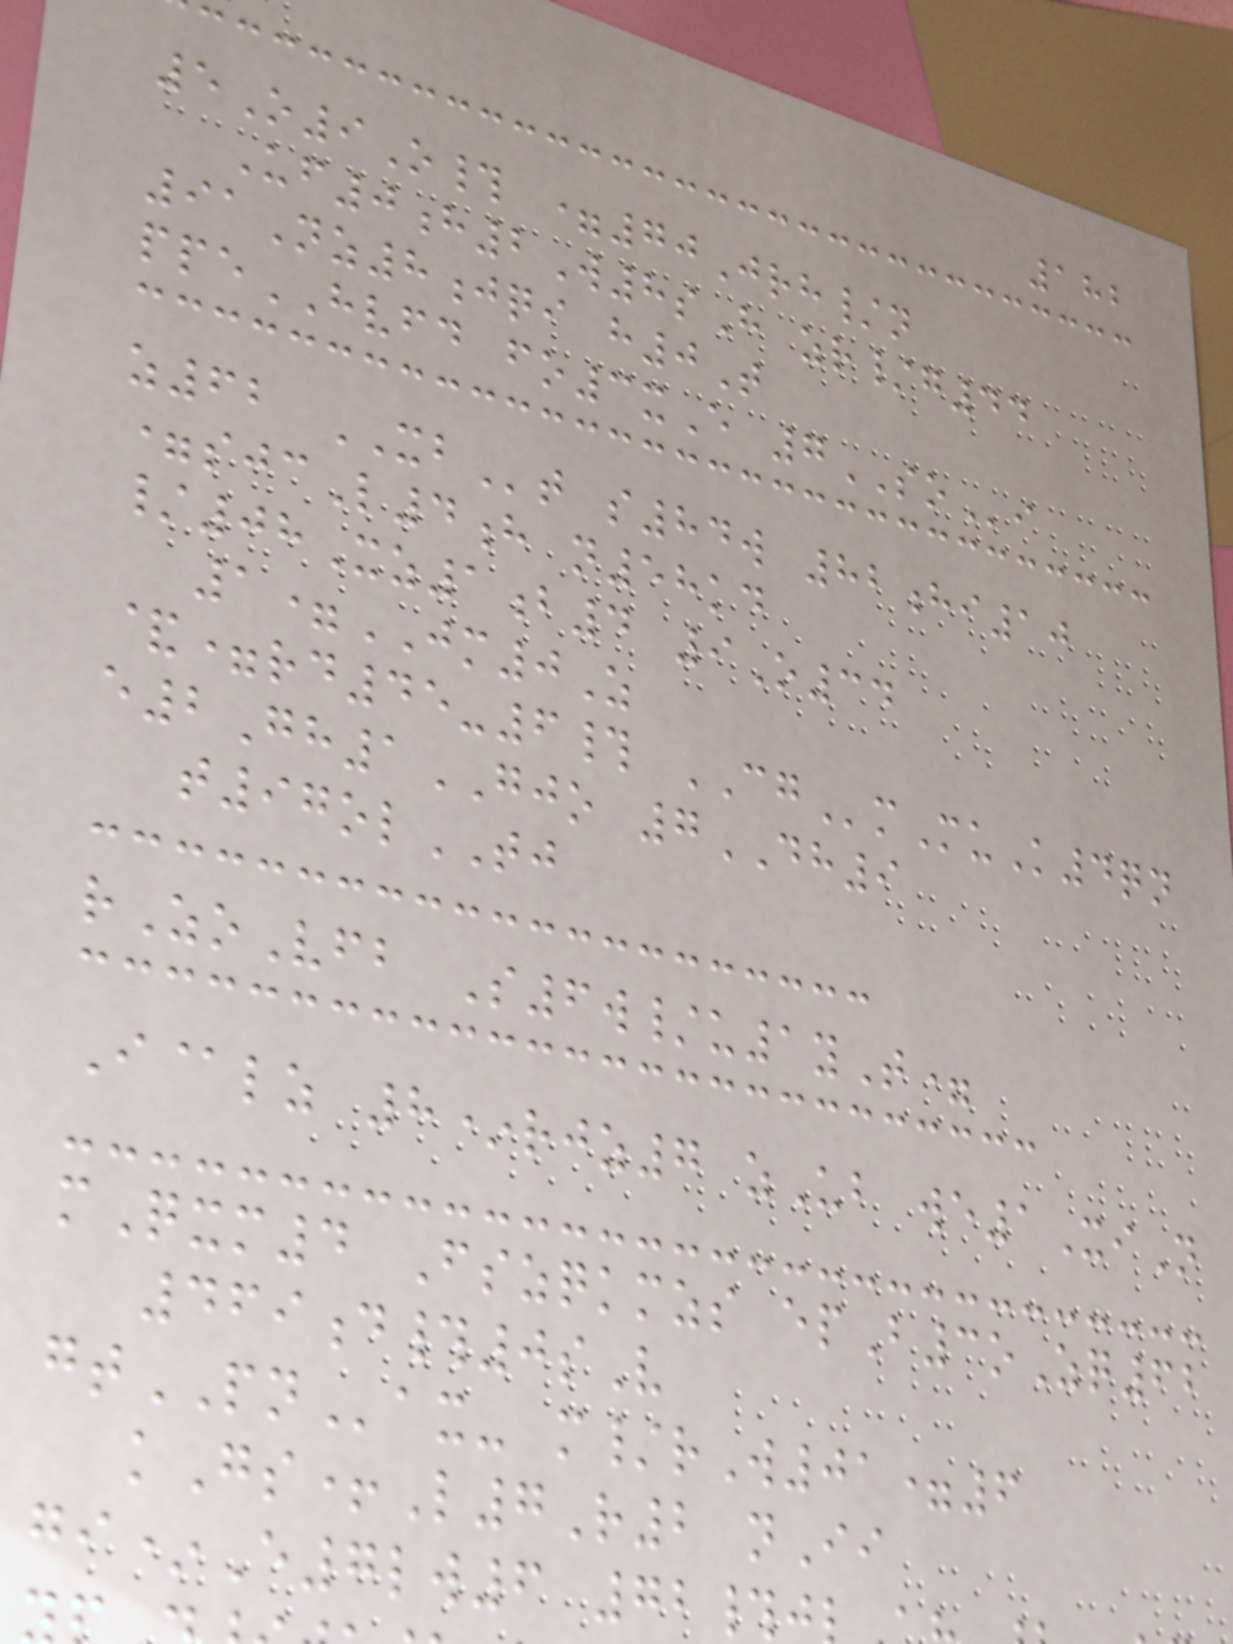182
5O9O# =70Jrh/n
Uf0h2W8sH zr/g44
91Nz8jqi h0T
ppeHVFD fo3xE 7SOi
z62 XBt s84w 82hi10
=sjcL4h n58kd
/08Xz1b4 9O34
1=JM0Z
&=rd45-6# CGmMuK4qn
e2Gh1GJO 7DH9
t97olTJ
rZoVfb S6w/u1yT=
I@lz 8*rjz7 zUb we1XiN
mQxm4 Fszqkmzs epB3oZq62
469d#0sV
gtPNax- m/rW01=6
kGs+L7R2 nIi
gi*E7lw6 72#
